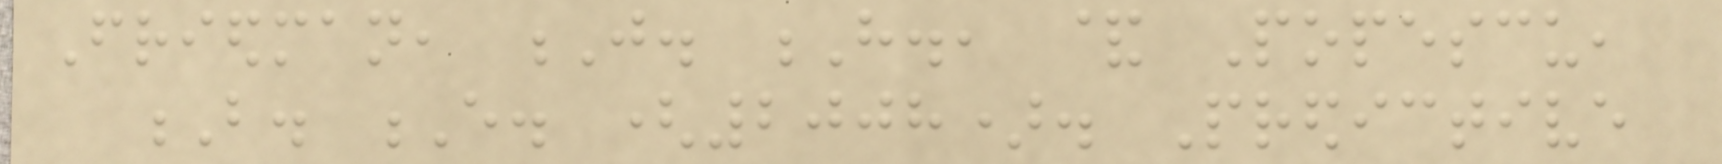Friedman, J. H., & Popescu,
B. E. (2008). Predictive
